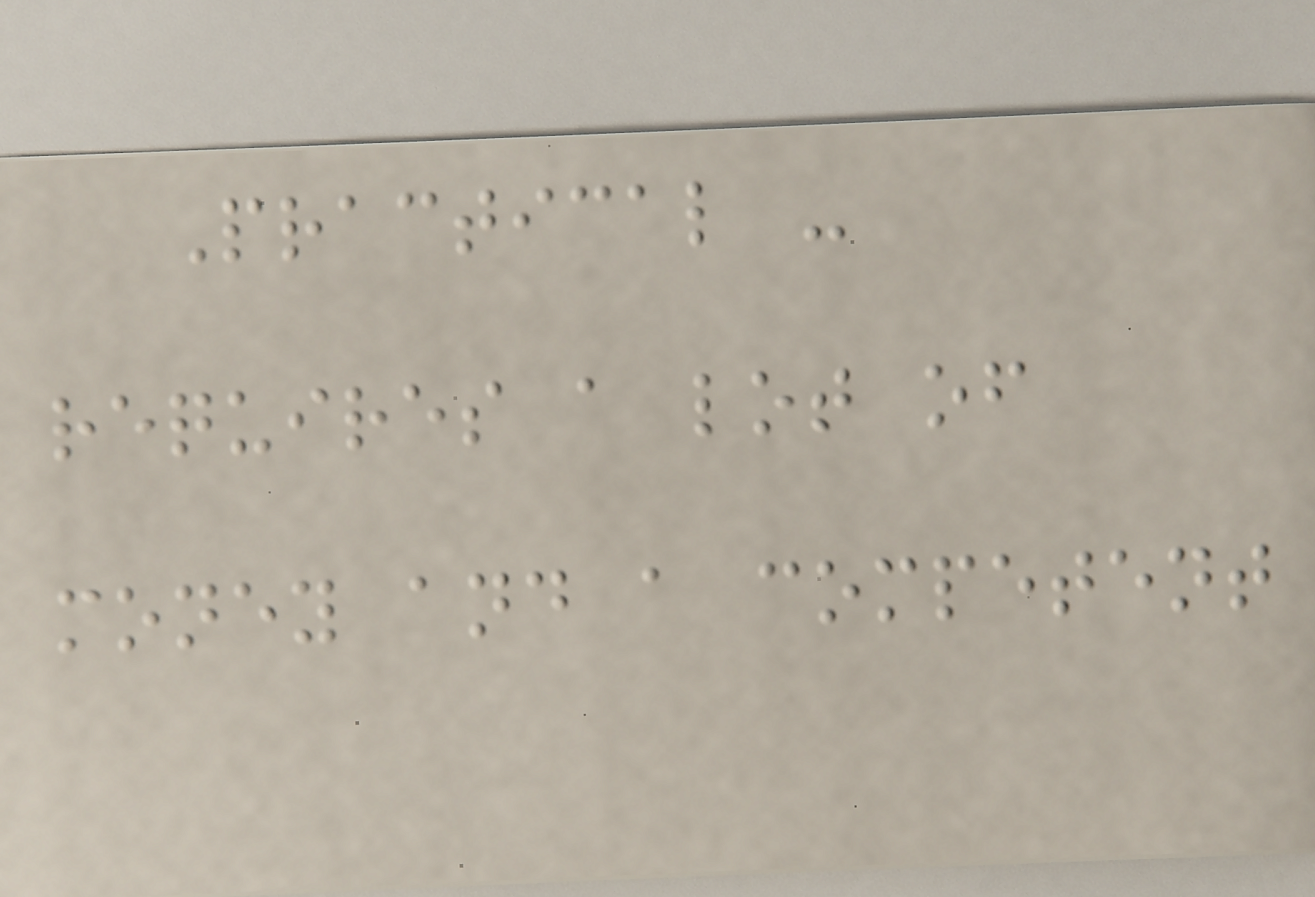Practical -
requires a lot of
money and a competent
